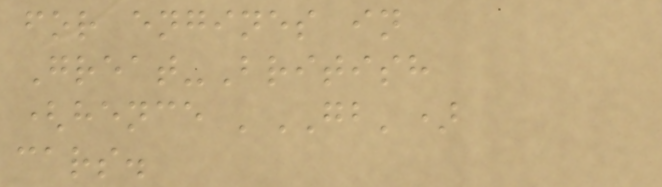for engines in
Great-British
(hence 'GB')
cars.
